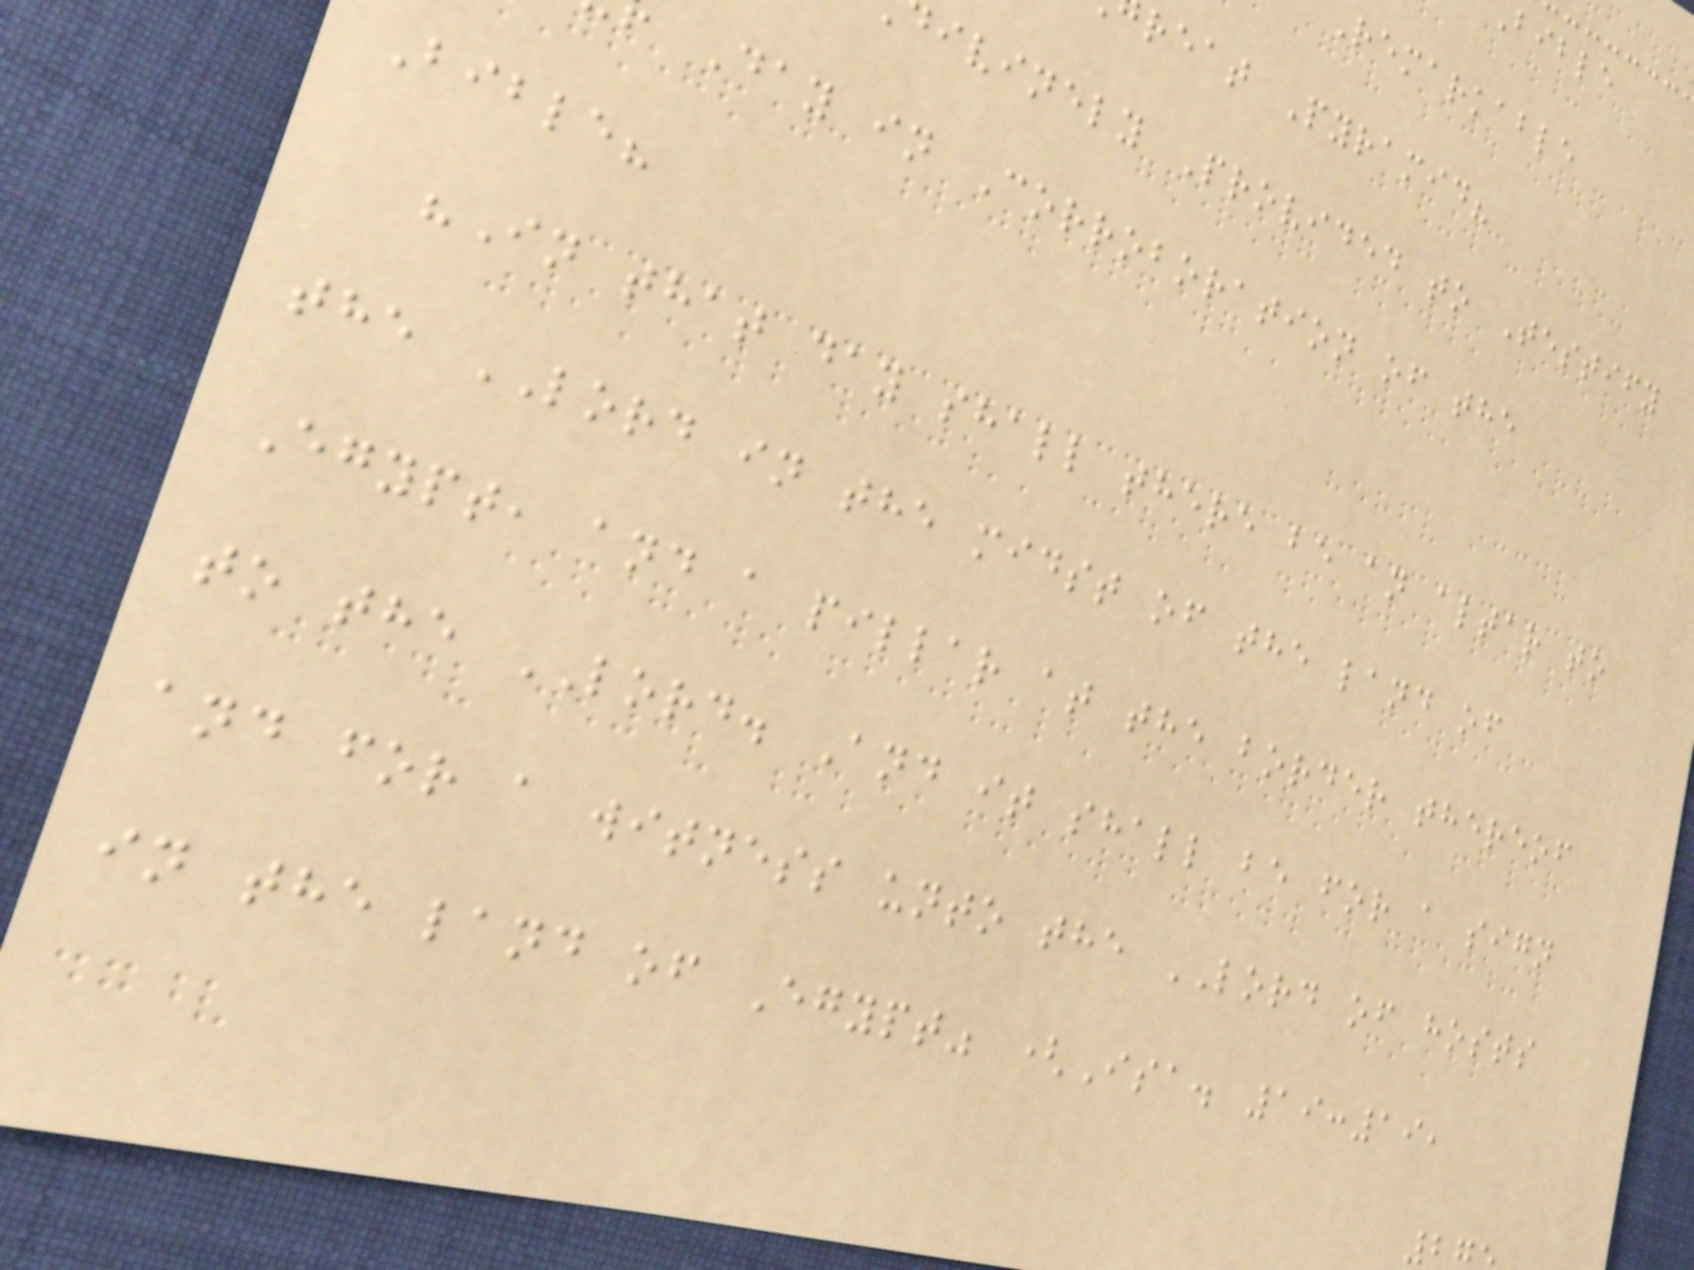Remarkable
reat Pyramid?
ivinely Provided to Testify
Day in Corroboration of the
Bible?
"In that day shall there be an altar to
the LORD in the midst of the land of
Egypt, and a pillar at the border thereof
to the LORD. And it shall be for a sign
and for a witness unto the LORD of hosts
in the land of Egypt" (Isa. 19:19,
